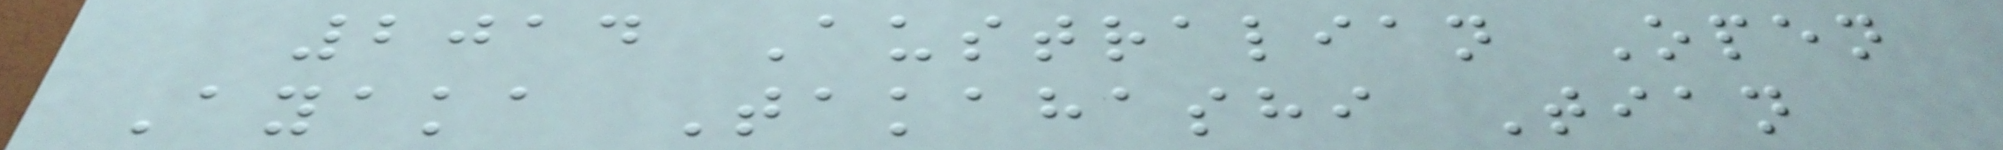2014 Australian Open
Ayaka Takahashi Tian
